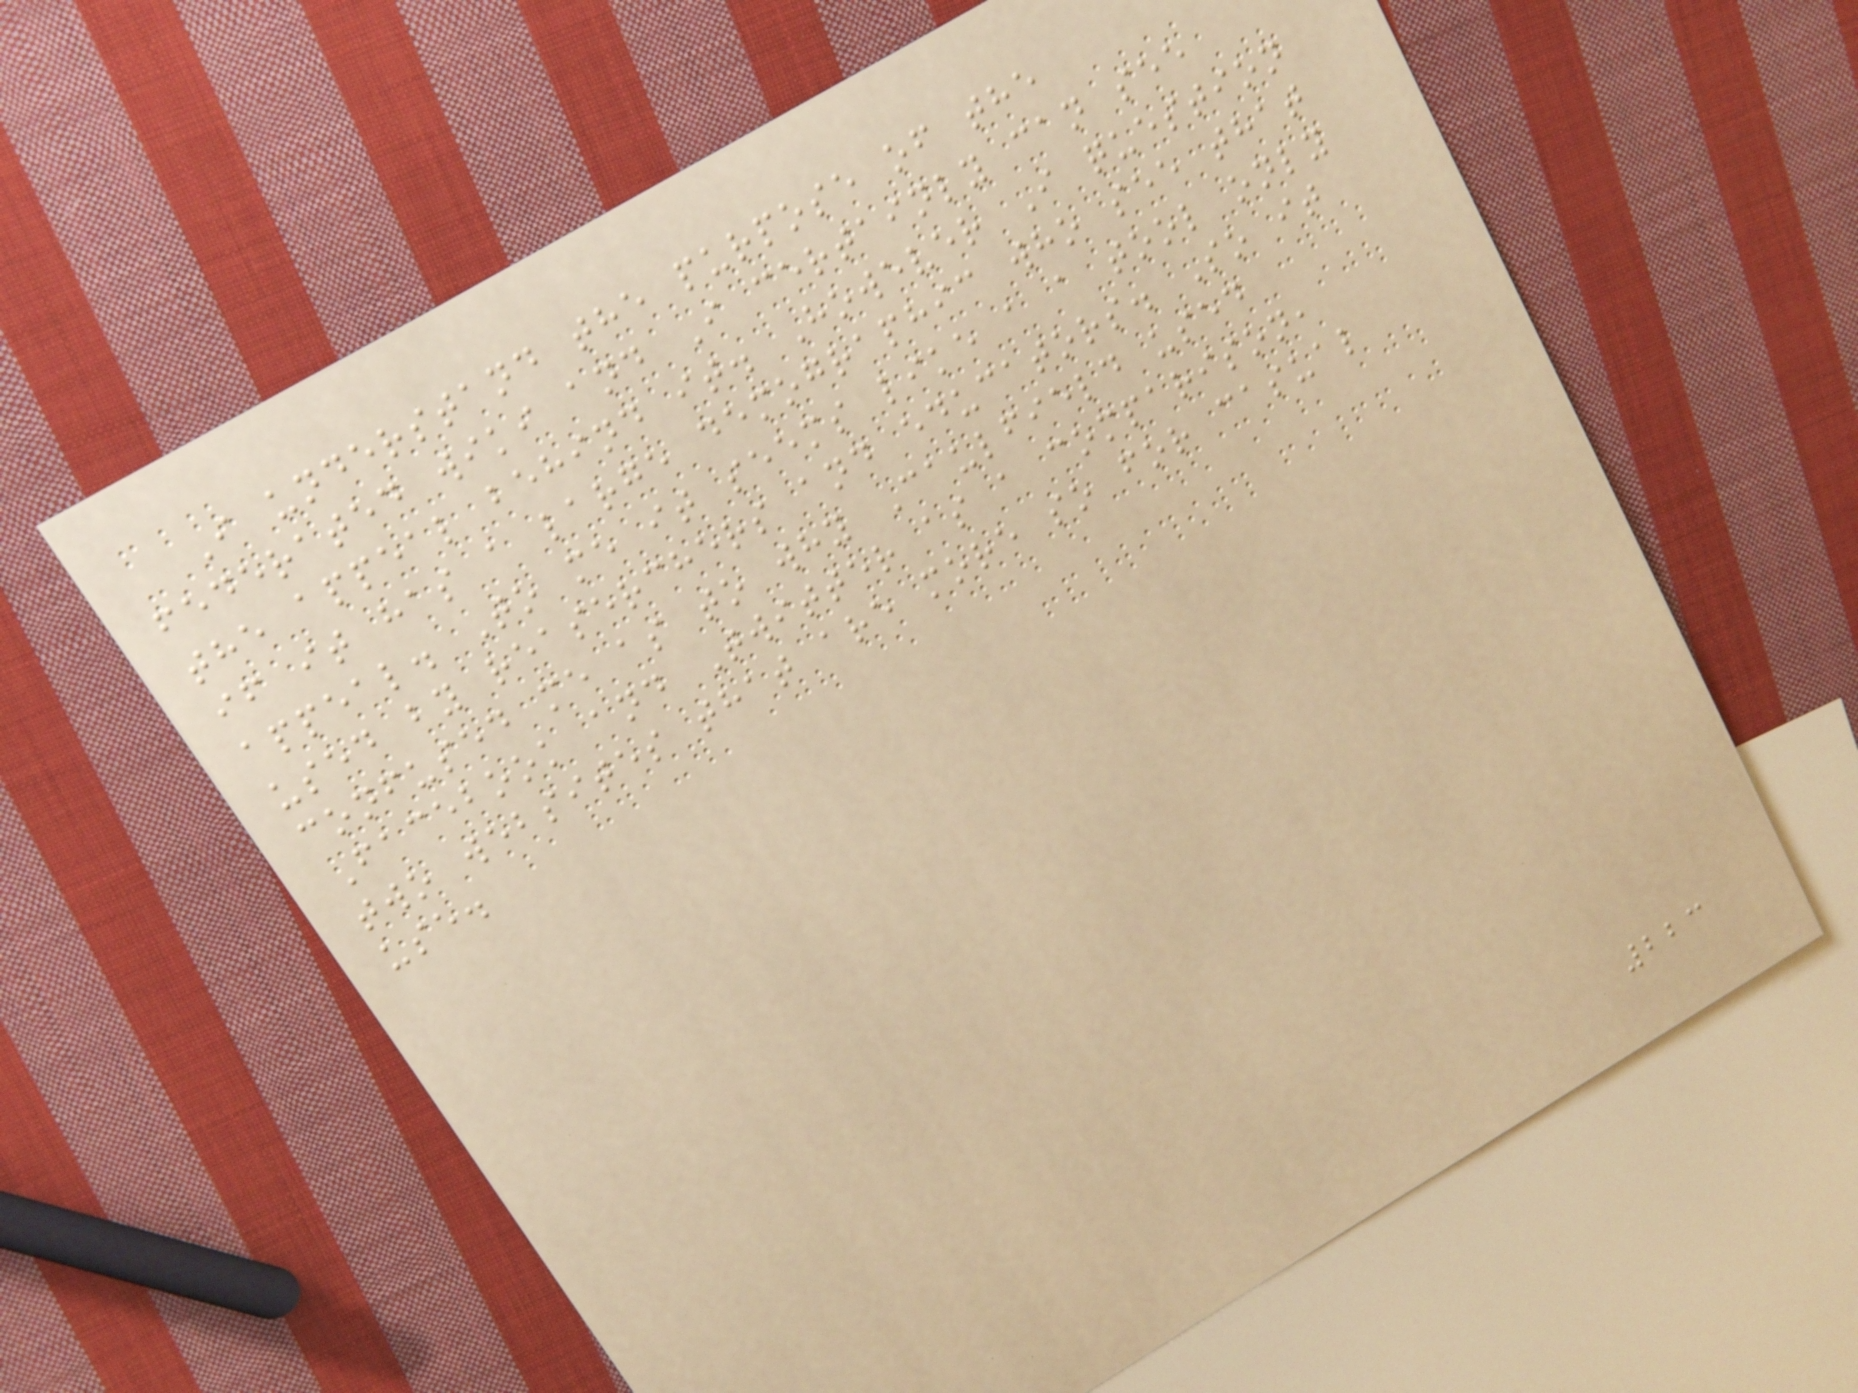I understand the purpose of the
federated wiki and I certainly can see
the appeal behind it. However I question
if it has a large demographic who see that
appeal. To me it seems like a a tool only
used by reaserchers and educators. So it
confused me as to why Caulfield used
Facebook and Twitter as a comparison,
two websites that are more so for casual
use.
223
